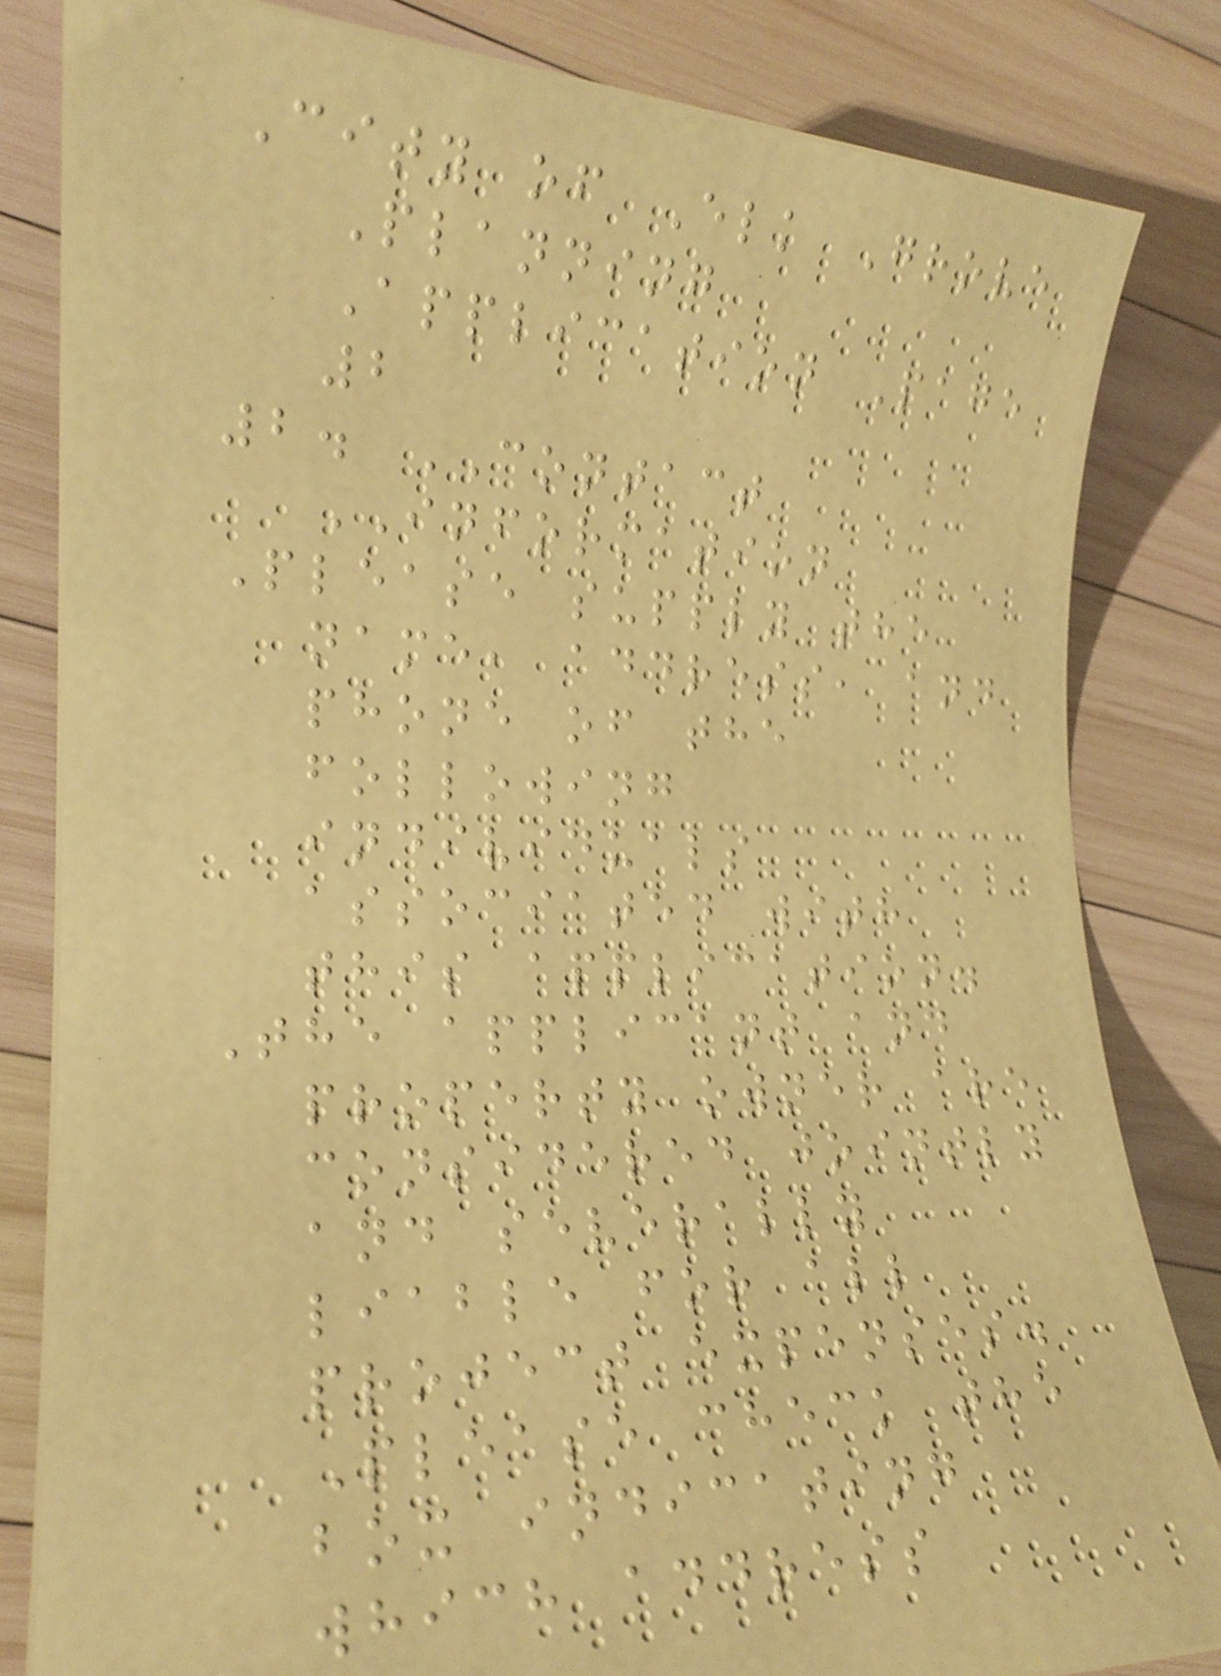City of Elk Grove
Planning
Application Page
2
2. CONTACT
INFORMATION
Please supply the
name, address, and
phone of the
following
individuals
associated with
this application.
The applicant and
property owner are
considered jointly
and severally
liable for all
project expenses.
Please check the
box indicating
which address
